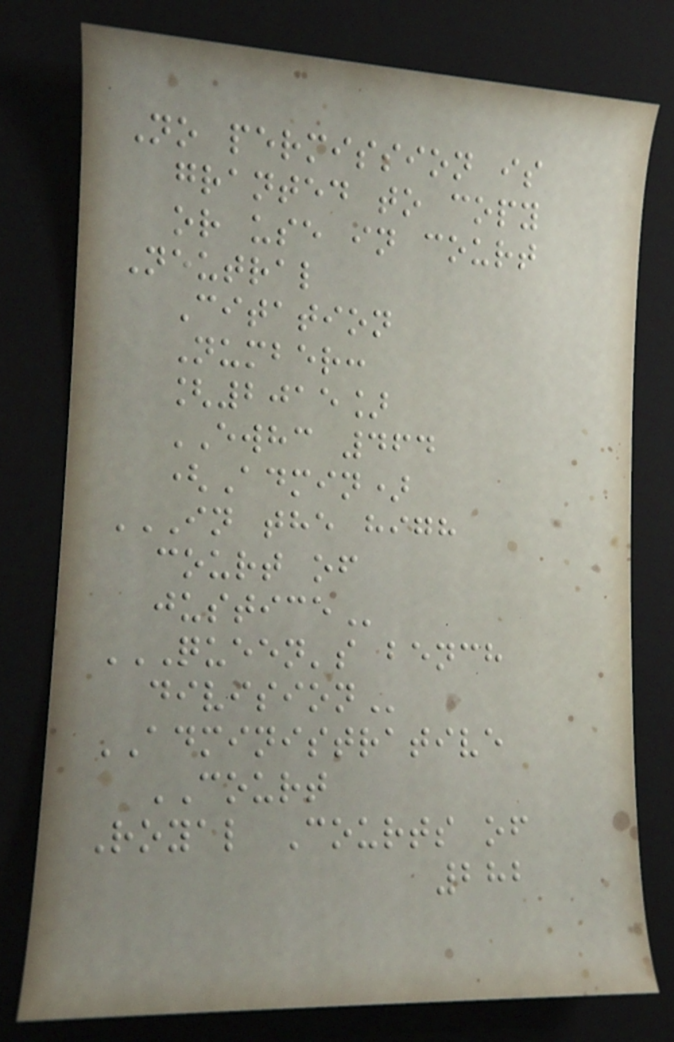No permission is
granted to copy
or use in court
Neutral
Citation
Number:
[2015]
EWHC 464
(Admin)
IN THE HIGH
COURT OF
JUSTICE
QUEEN'S BENCH
DIVISION
ADMINISTRATIVE
COURT
Royal Courts of
282
